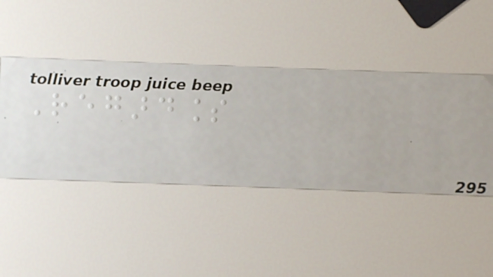Regardless
